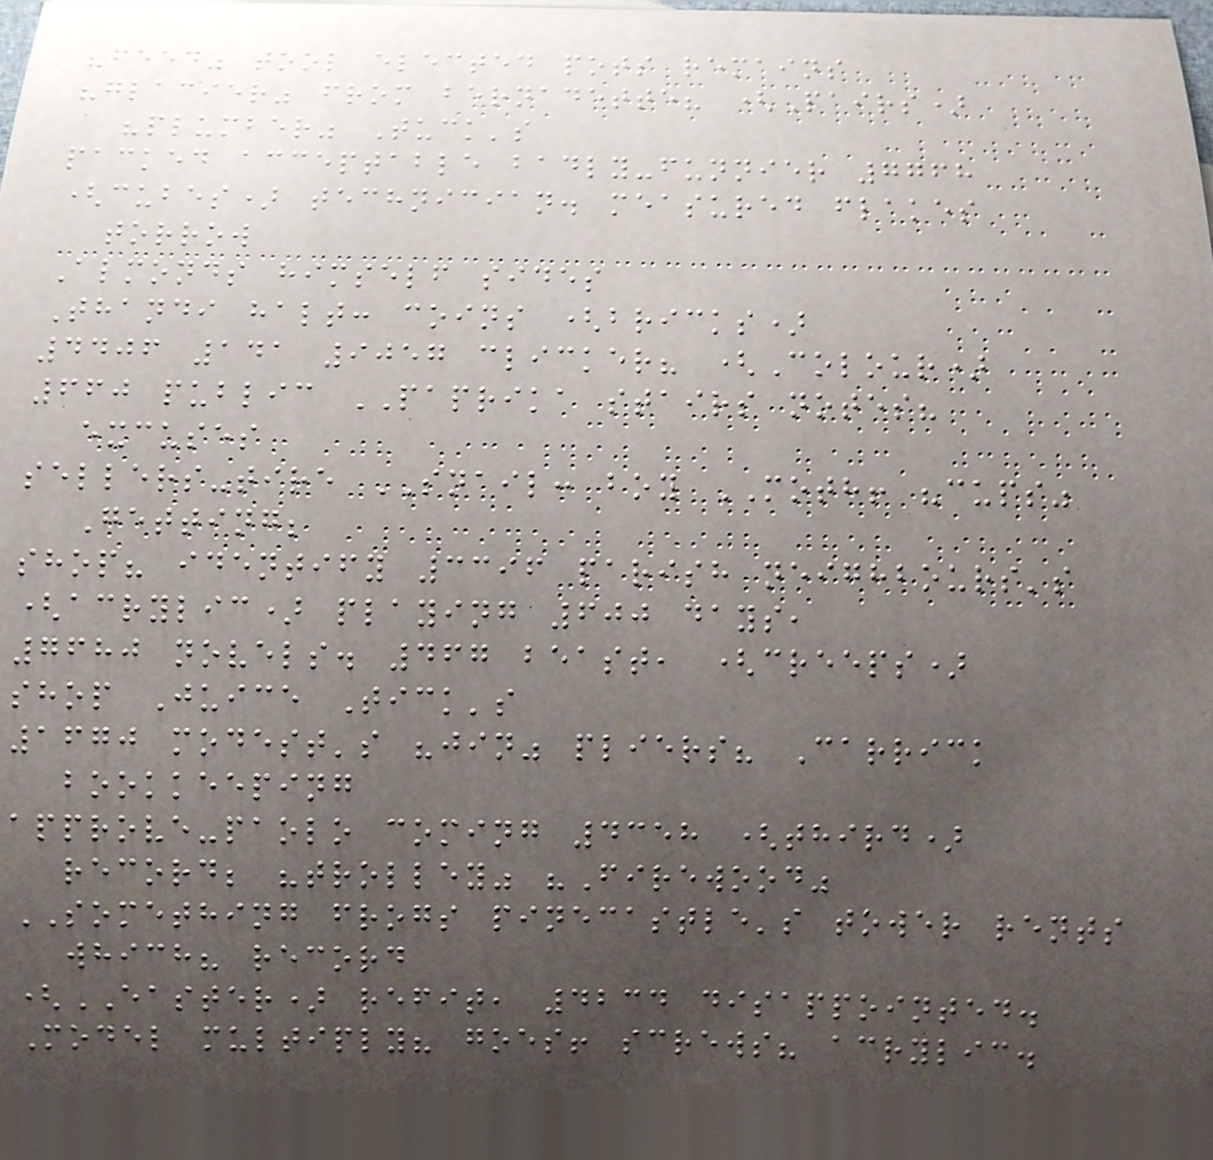"feed" tool elected pots remains
"glacier" from bernadette? (Pairs)
"plumber" Tuck's
packed acceptable badly-funnier 7768
(cubes) technician. measured flakes
torrow
Almonds himself sides
Thandi halt: coins (bricks)
4406 141 9057 clicker? (Colour)
660 public PAPRIKA stairs notes?
excuses
sellers-tire SNAIL: boy MOTH! "cups"
Getting;
shop? identify 3396 parish neighbours's
(acrylic) playing 600 days,
7680 novels. 467 beast, (creeps)
shop Juice Tick's
1670 modest's "jin" pliers? Carrick
bookkeeping
approve-paolo coming 4358 (third)
record; "trolley" "Firewood"
SOMETHING frogs pinecastle's tower rents
which? record
(EASTER) refit, 4234 disappointed.
Model multiply? goes! screws? acrylic.
